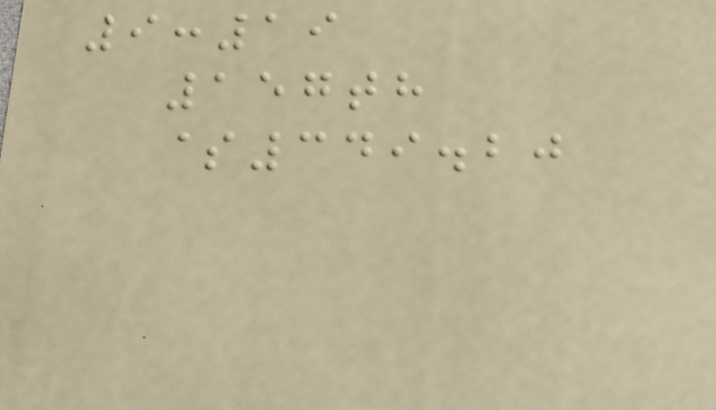9:19
157th
$349.20
